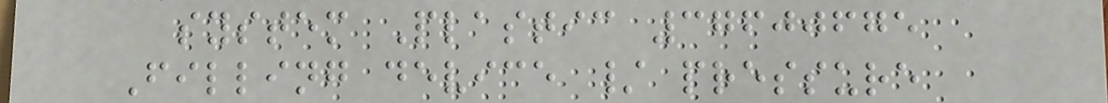system Plastic 37600675
Filling device / pressure
